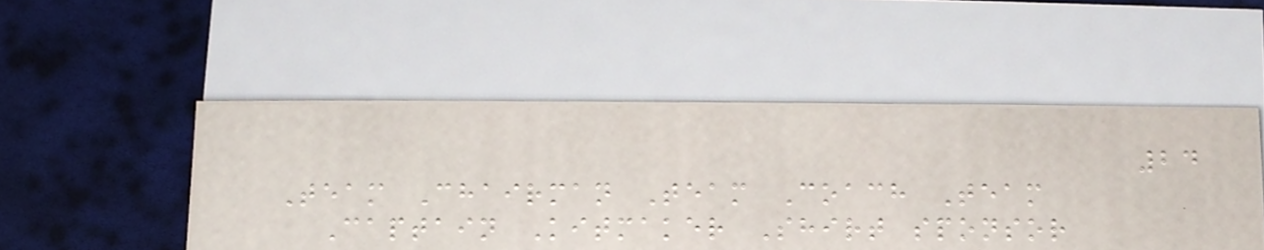24
Team Chairman Team Coach Team
Captain Kitmaker Shirt sponsor
